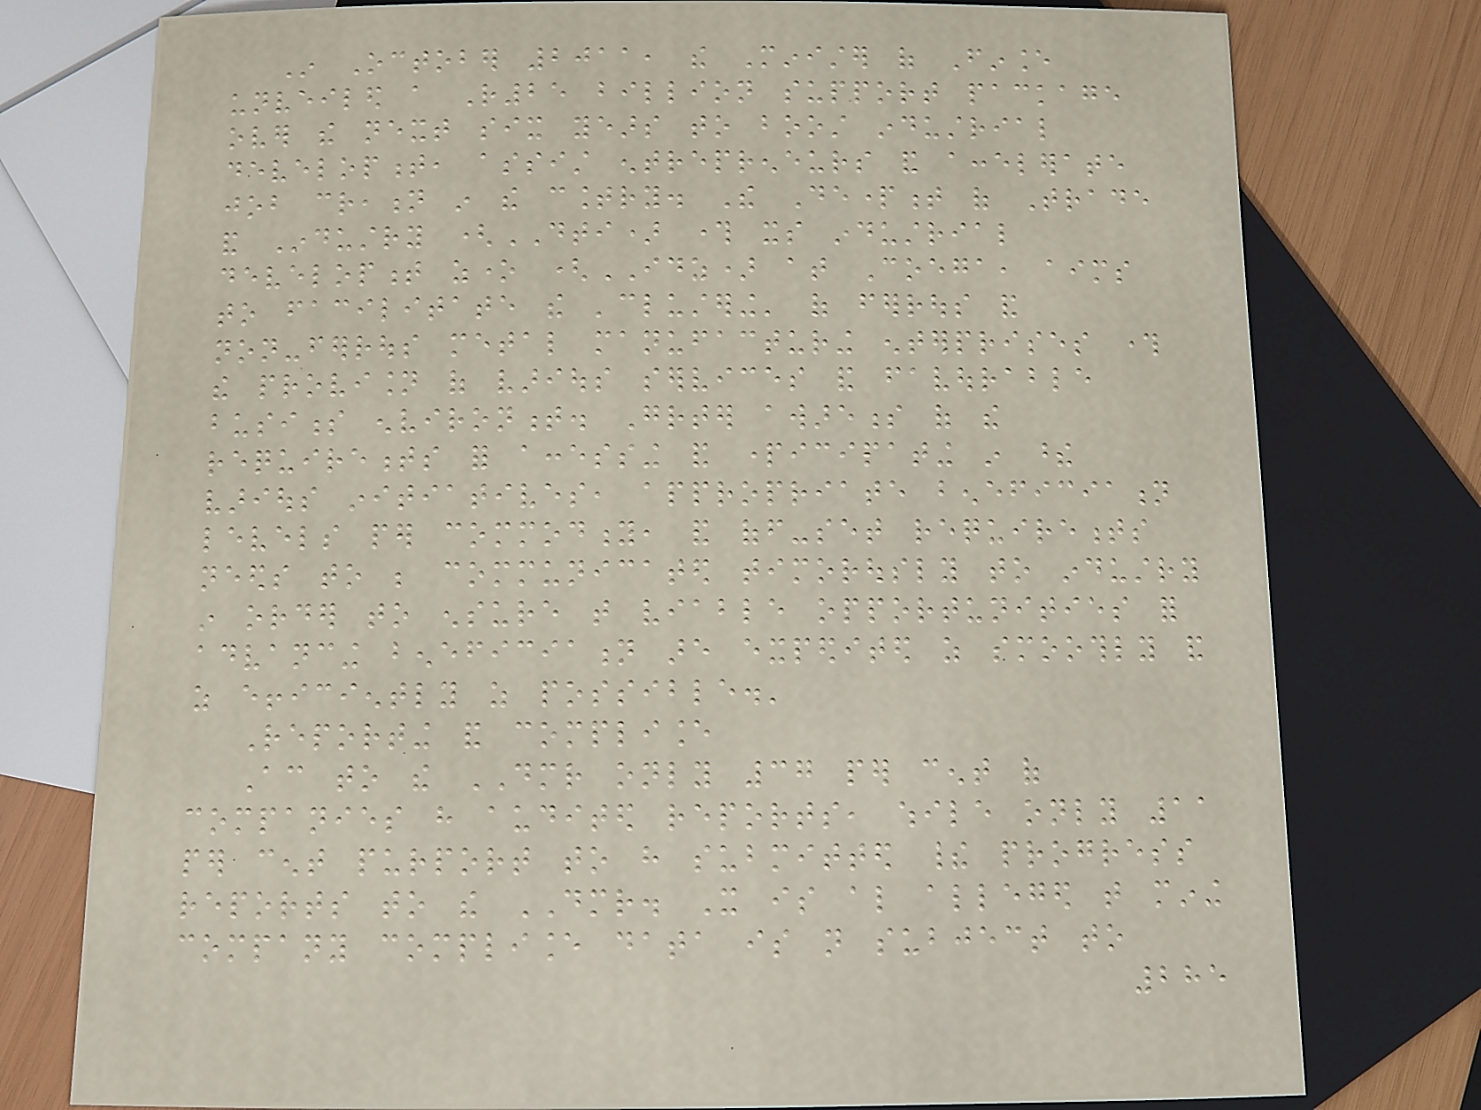In October 2011, the Minister of Finance
unveiled a R25 billion support package
over the next six years to boost industrial
development, assist entrepreneurs and accelerate
job creation in the country. The Department of Trade
and Industry (DTI) through its industrial
development zone (IDZ) at Coega, aims
to facilitate the 'clustering' of ferrous and
non-ferrous metal manufacturing enterprises through
the provision of various services and favourable
business environment. Greater awareness of the
requirements for accessing and participating in these
various initiatives, appropriate beneficiation
levels per commodity, and off-set requirements
needs to be communicated timorously to industry
in order to ensure that viable opportunities for
advancing beneficiation are expedited as smoothly and
as efficiently as possible.'
Reporting and compliance
According to the DMR only 37 per cent of
companies have audited reports, while only 11
per cent purport to have submitted their progress
reports to the DMR. It is also alleged that mining
company compliance data is not subject to
285
